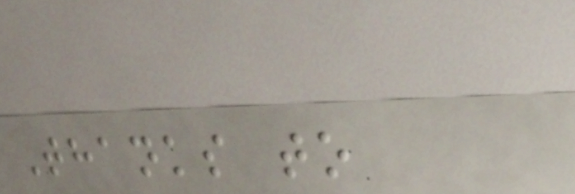Thanks to
